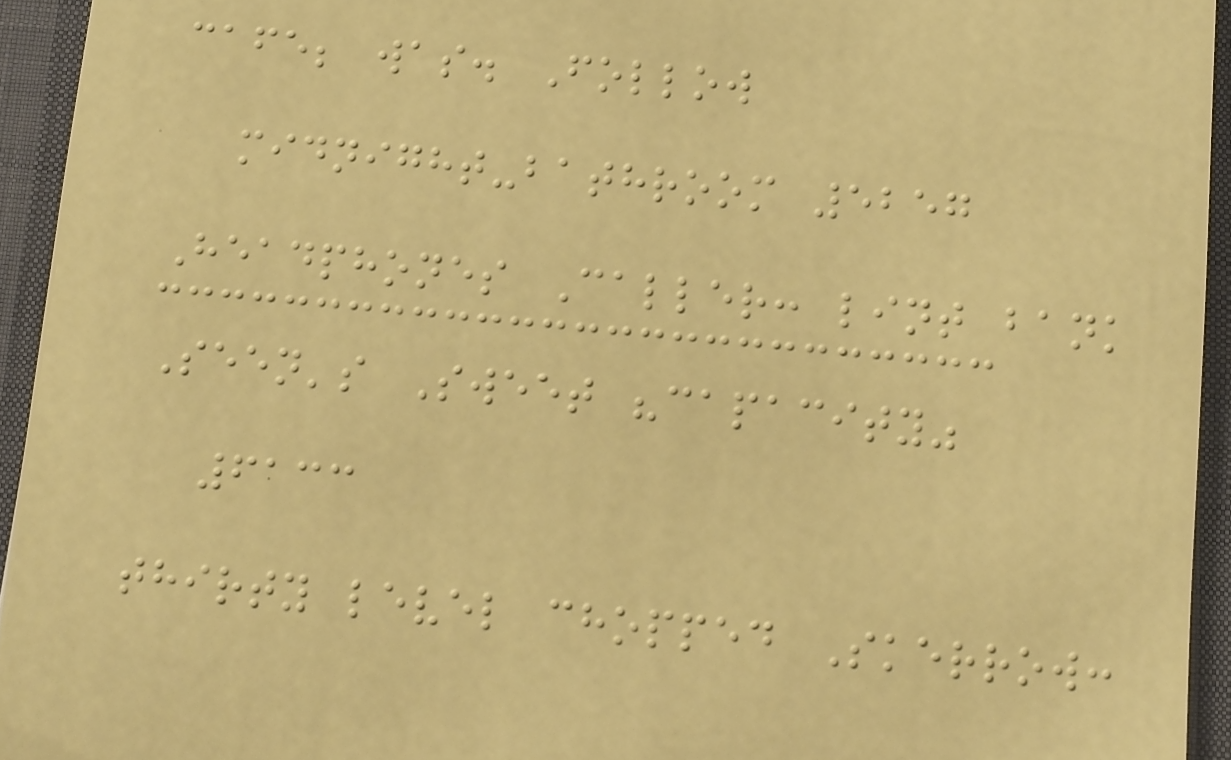cafe; was. Follow
midnight-bathroom 5257
Headphones Caller: lint bank
Seen's Sweet "capacity"
6133
thirty level chopped Skerrow:
